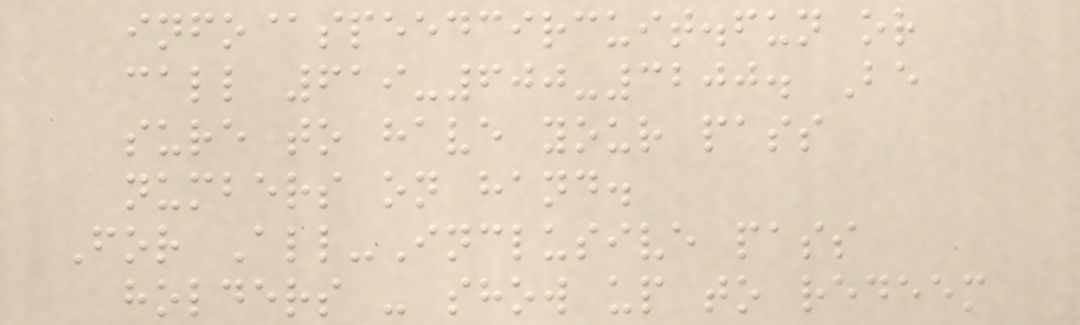info@speedcircuit.fun or
call 619-600-3200. Be
sure to have your pass
numbers on hand.
For All-Inclusive pass
holders - show up to redeem
